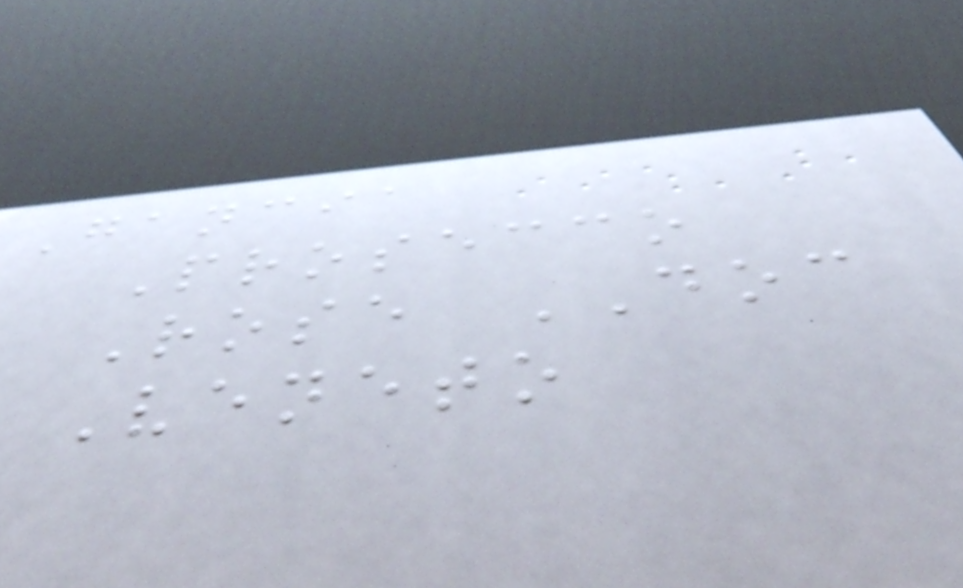Gancia
Prosecco
Rose DOC
Veneto
